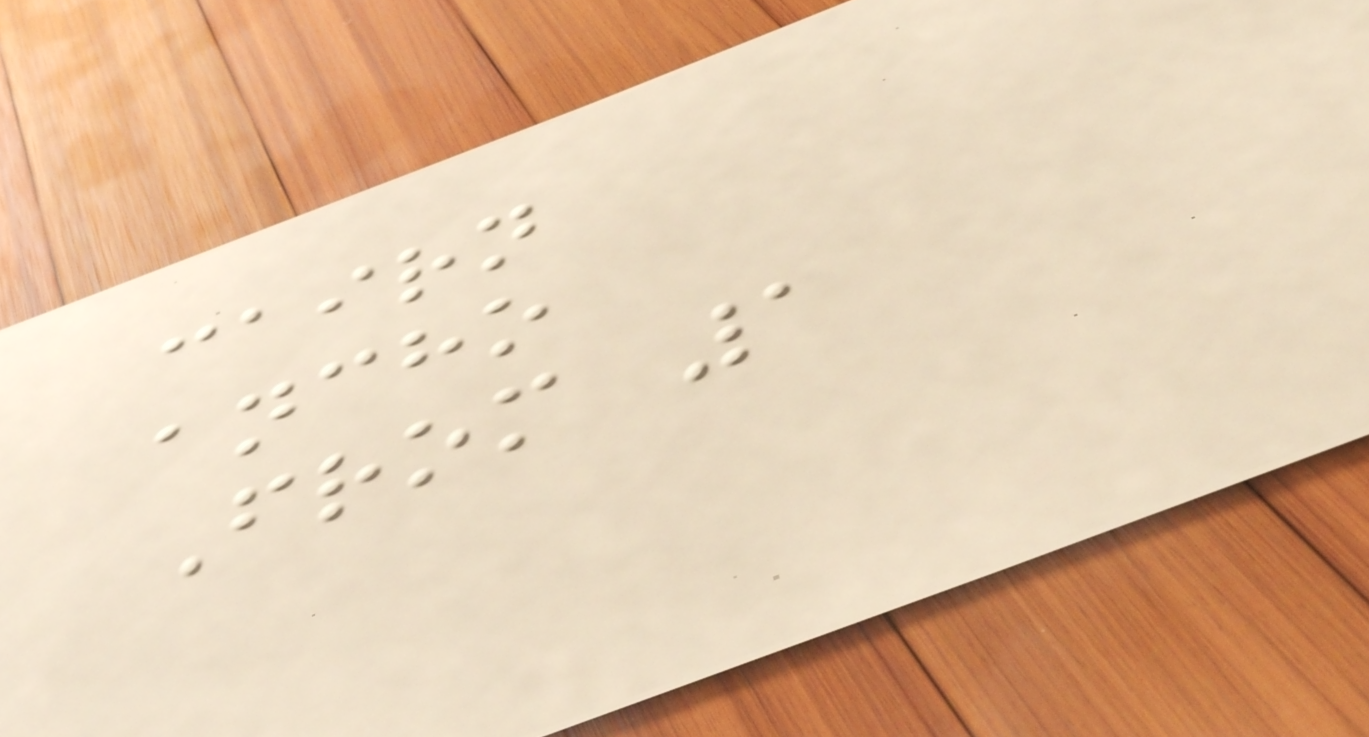cairn
ancho
From 1
